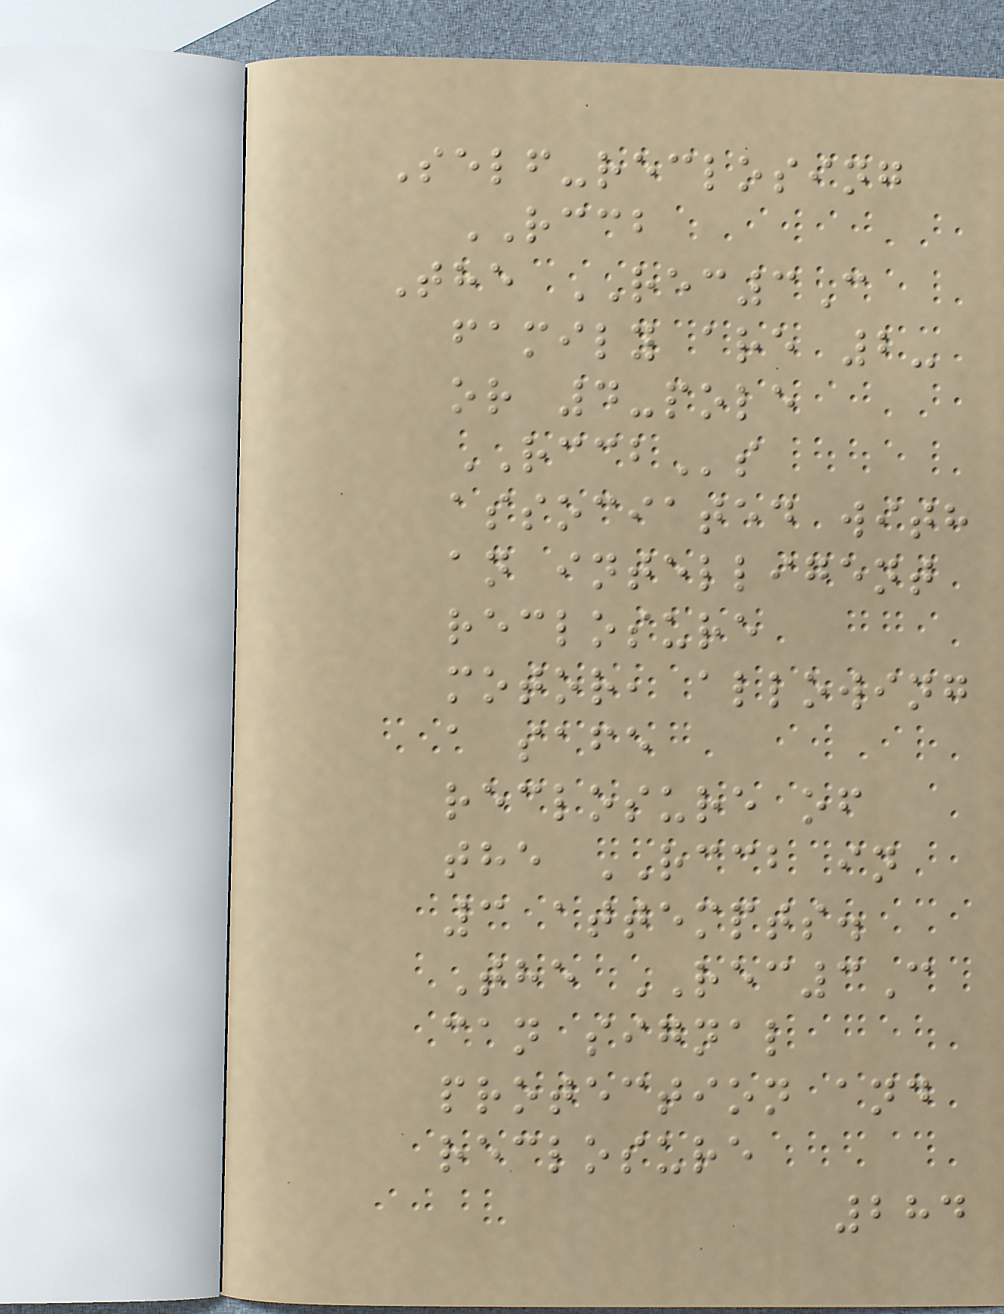Self-reclosing
RCCB
The REC3C
family are 2-
or 4-pole
RCCBs
associated with
an intelligent
reclosure
motor, allowing
a safe
reclosure of
the RCCB in
3 attempts.
The REC3C
can signal
protection and
reclosure
284
